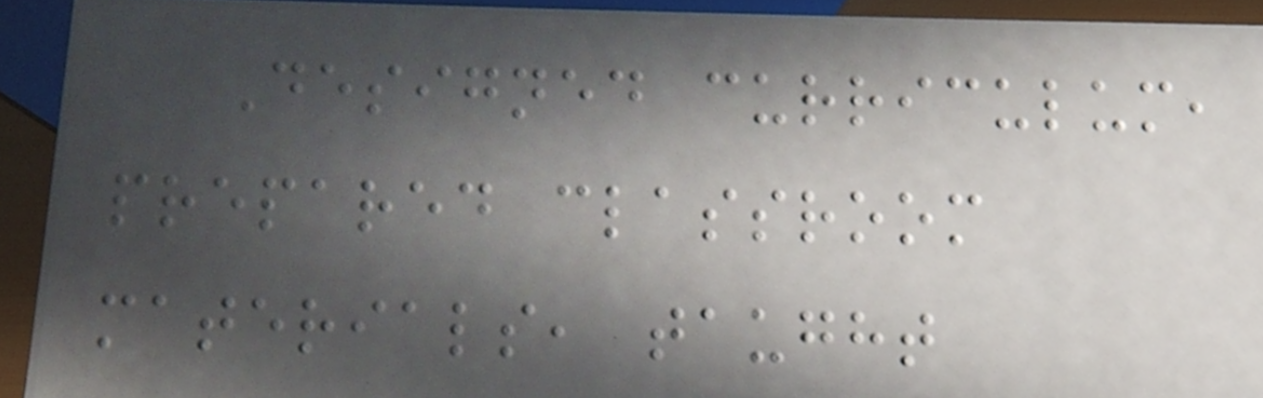Designed curriculum,
prepared classroom
materials, taught
